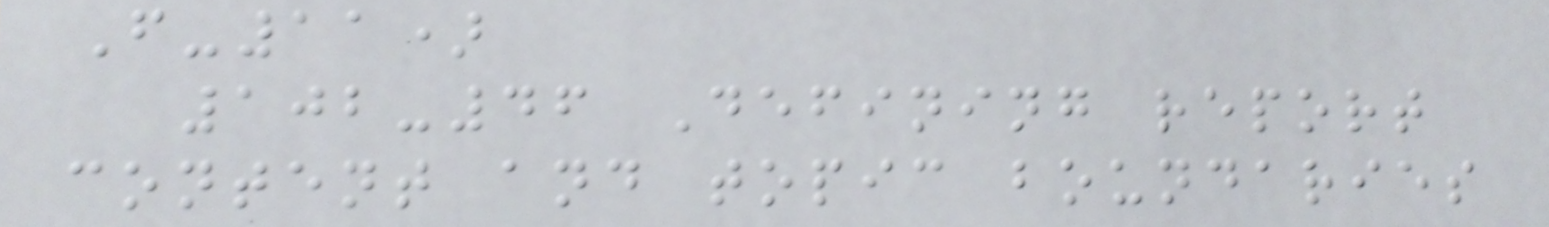F-11)
102-46 Defining report
content and topic boundaries
